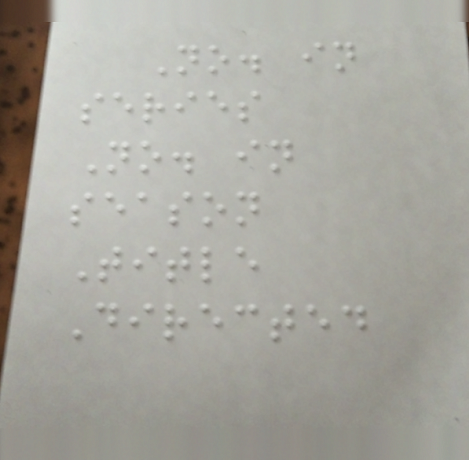No. in
series
No. in
season
Title
Directed
